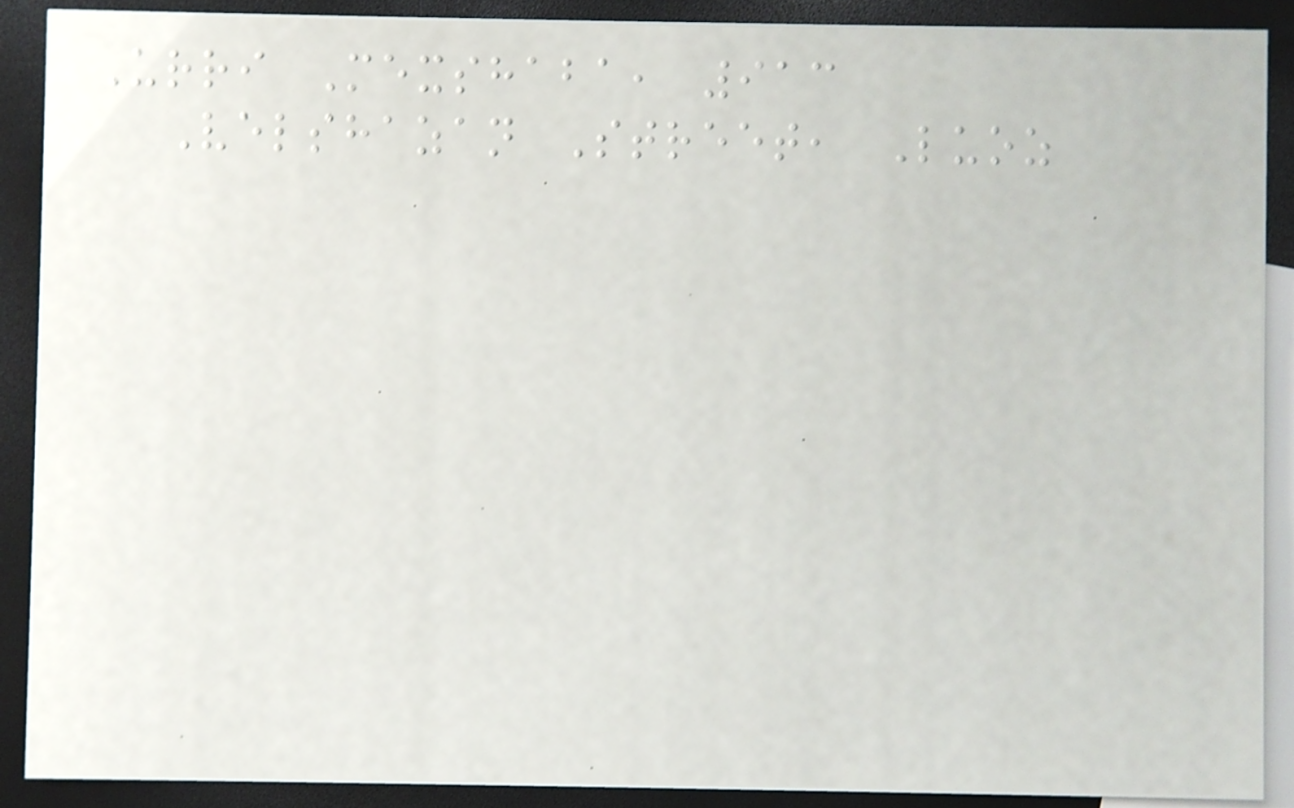Urri Mexshaba, 913
Velshazan Street, Luoz
